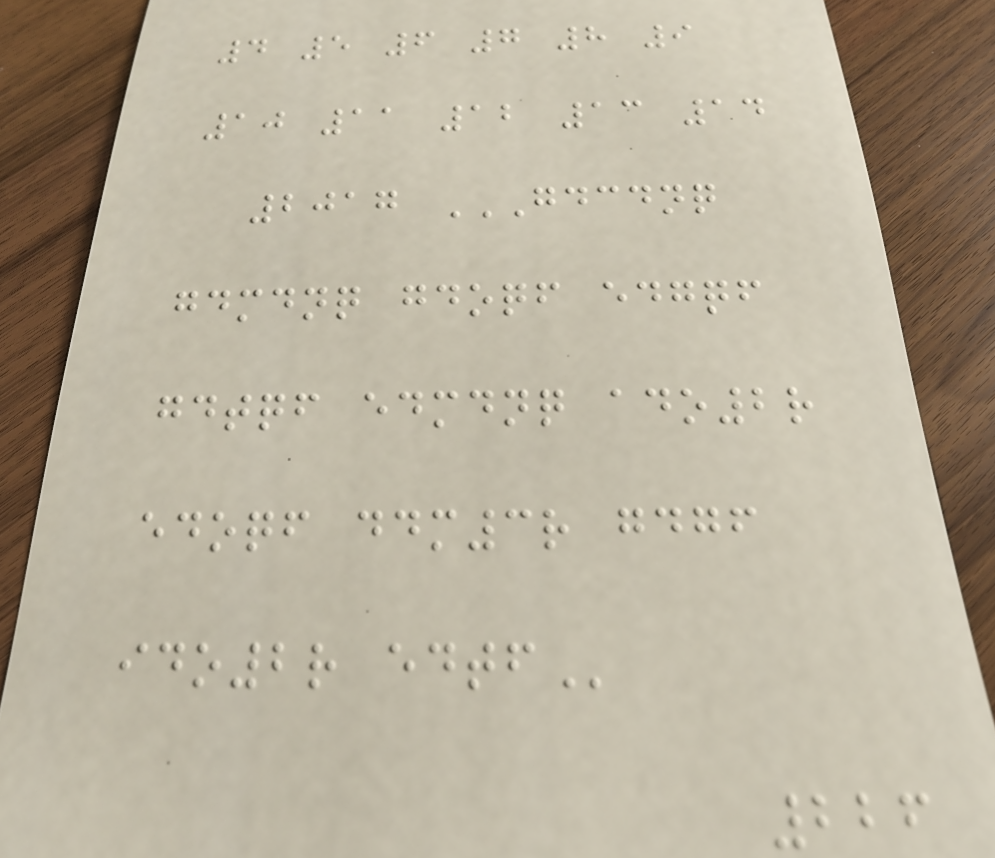4 5 6 7 8 9
10 11 12 13 14
2017 GDCDNQ
GDMDNQ GDOQF EDGQF
GDTQF EDMDNQ ADO2R
EDOQF DDM3R GDGF
IDO2R EDTF
226
